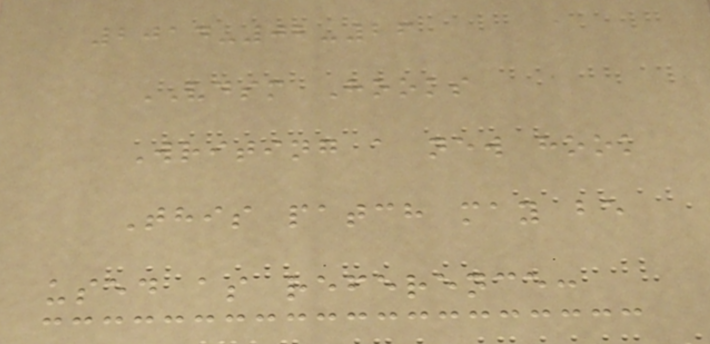2014-02-26
VDSM Hooks
Writing a new hook
This patch may be
used as reference:
